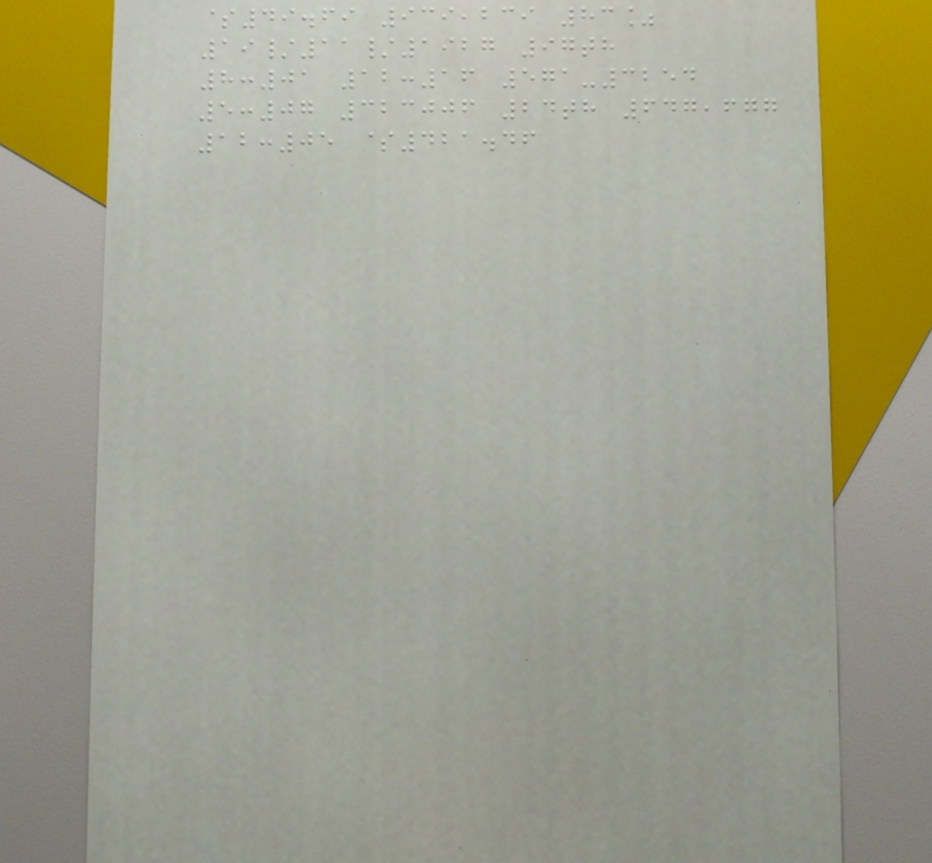$49.69 939,239 83%
19/11/1927 97th
8:01 12:16 571-3254
5:07 323006 24th 647,677
12:05 $421.46
